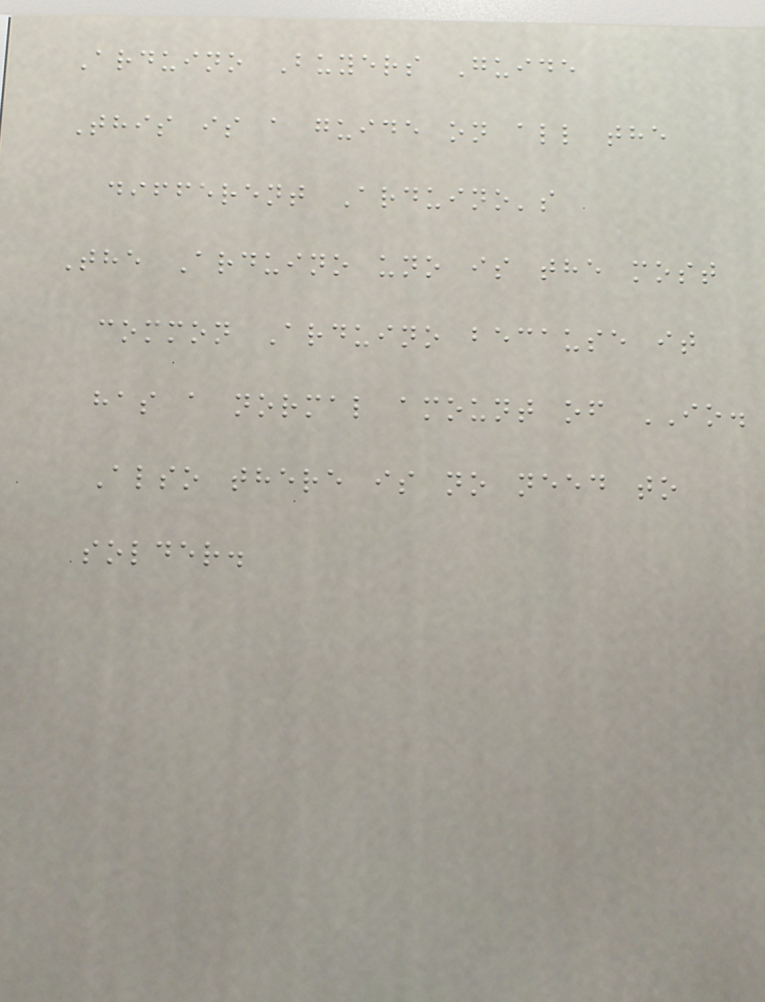Arduino Buyers Guide
This is a guide on all the
different Arduino's
The Arduino uno is the most
common Arduino because it
has a normal amount of IO.
Also there is no need to
solder.
